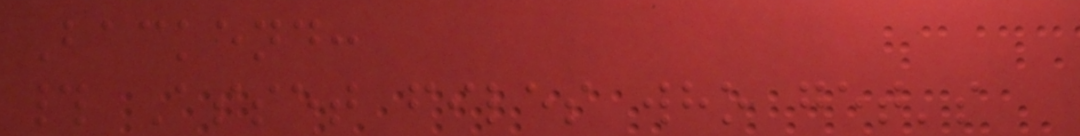Backend:
# Asset files who get's
